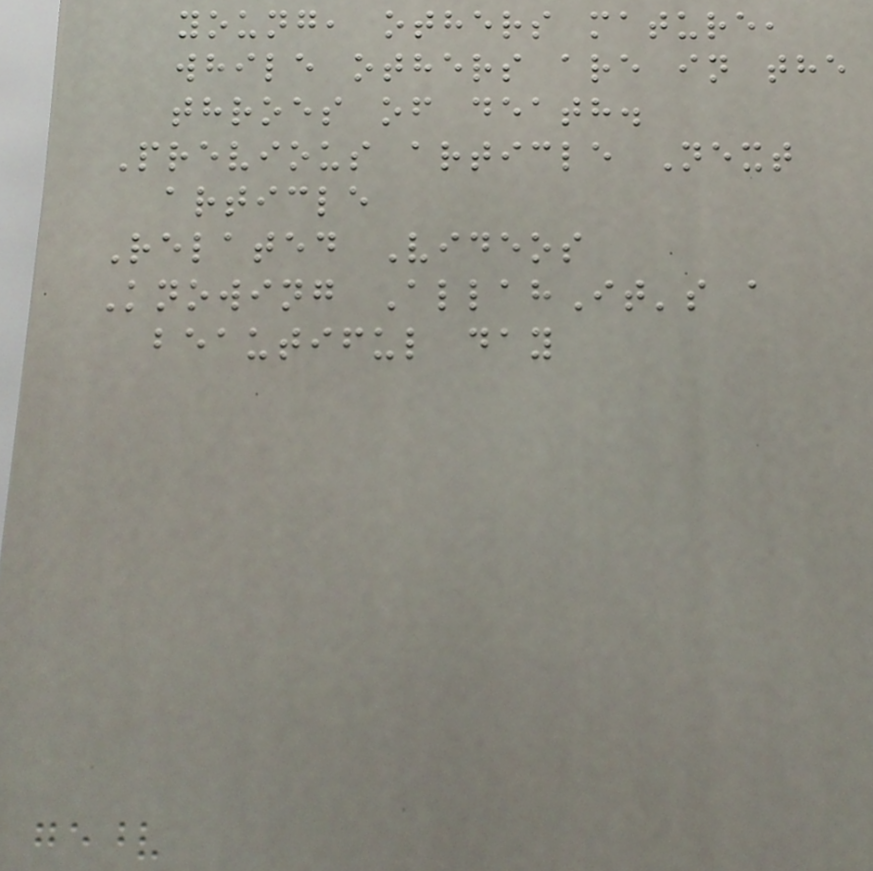young, others mature,
while others are in the
throes of death.
Previous article Next
article
Related Videos
Knowing AllahIt's a
beautiful day
